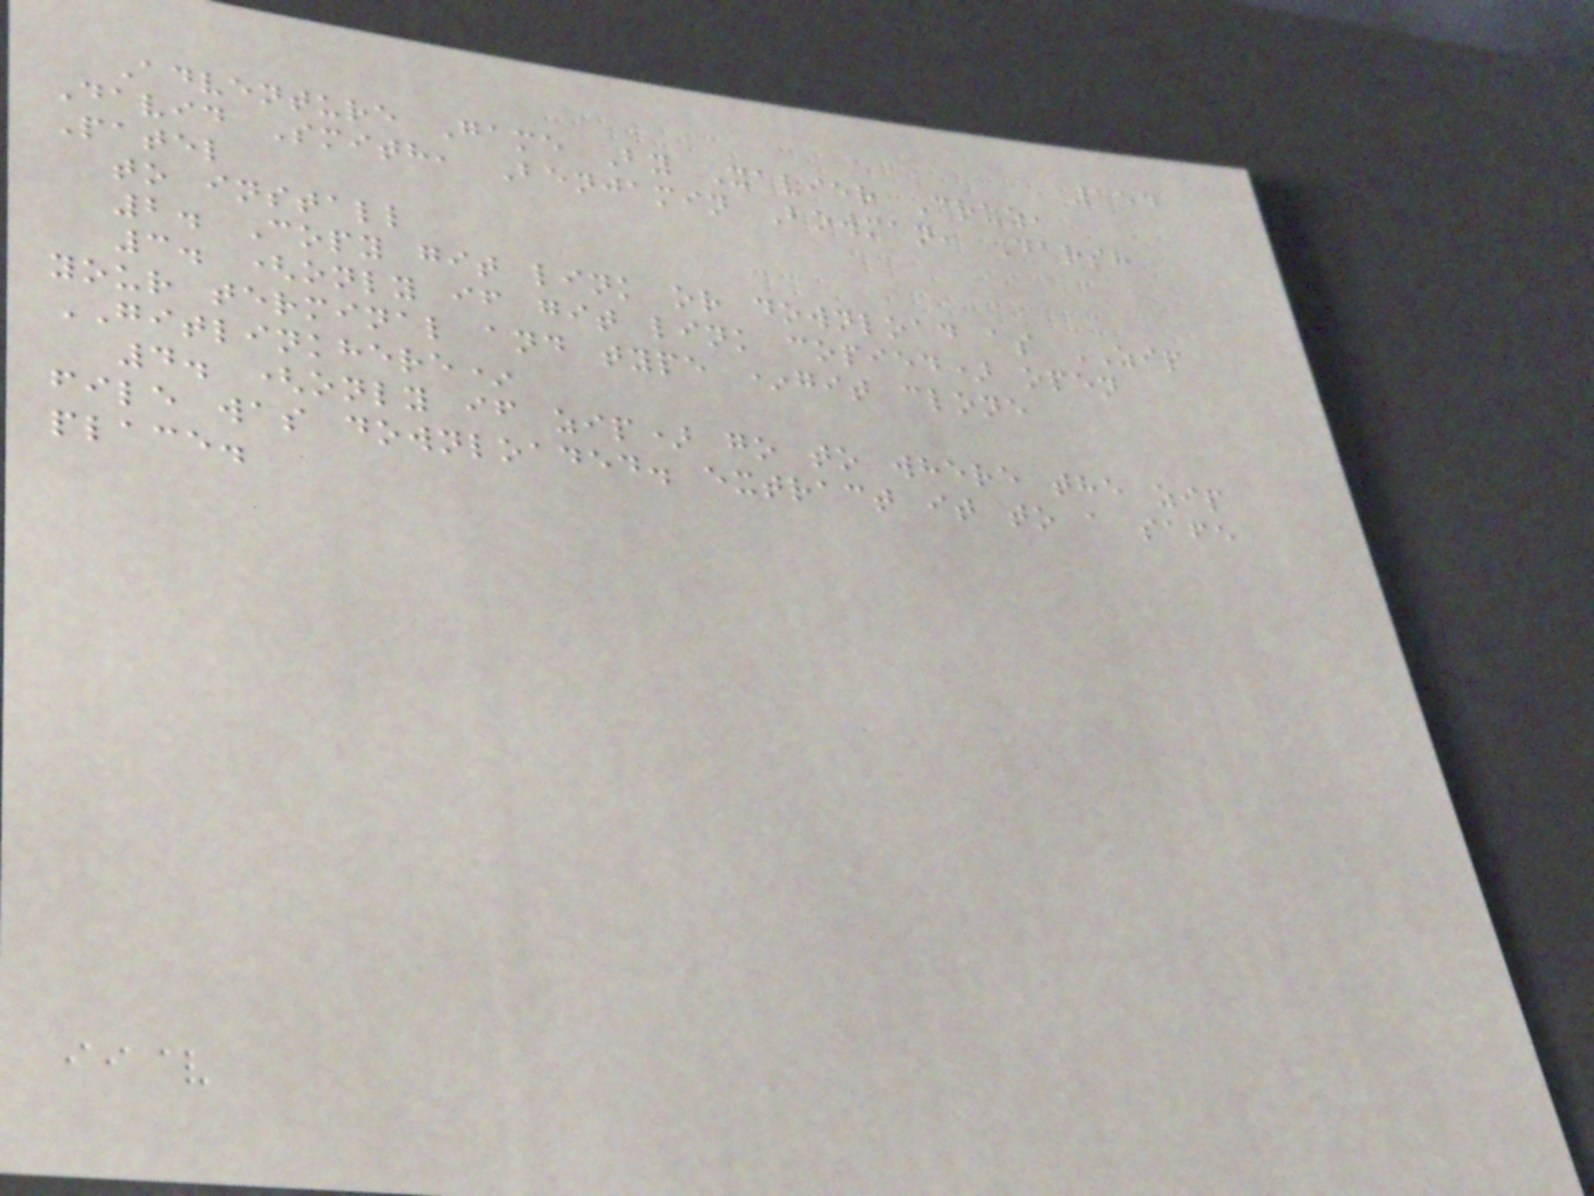154
Adventure Game By Xavier Cruz,
David Smith, Benjamin Bowman, Darsh
Patel
to install
2. Copy git link or download as ZIP
3. (only if git link copied) open
your terminal and type *git clone
GITLINKHERE*
4. (only if zip) go to where the zip
file was downloaded. extract it to a safe
place.
